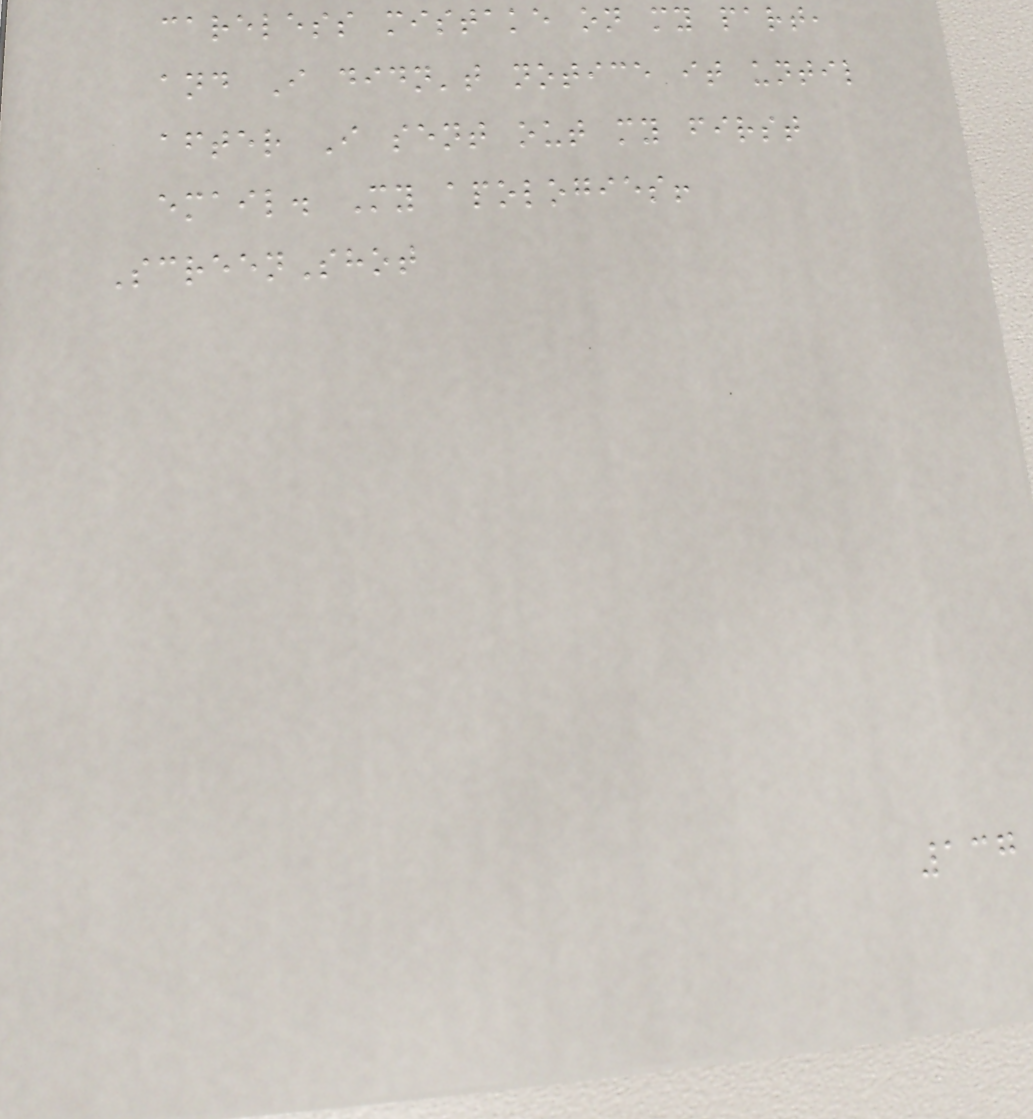careless mistake on my part,
and I didn't notice it until
after I sent out my first
email. My apologies!
ScreenShot
137
